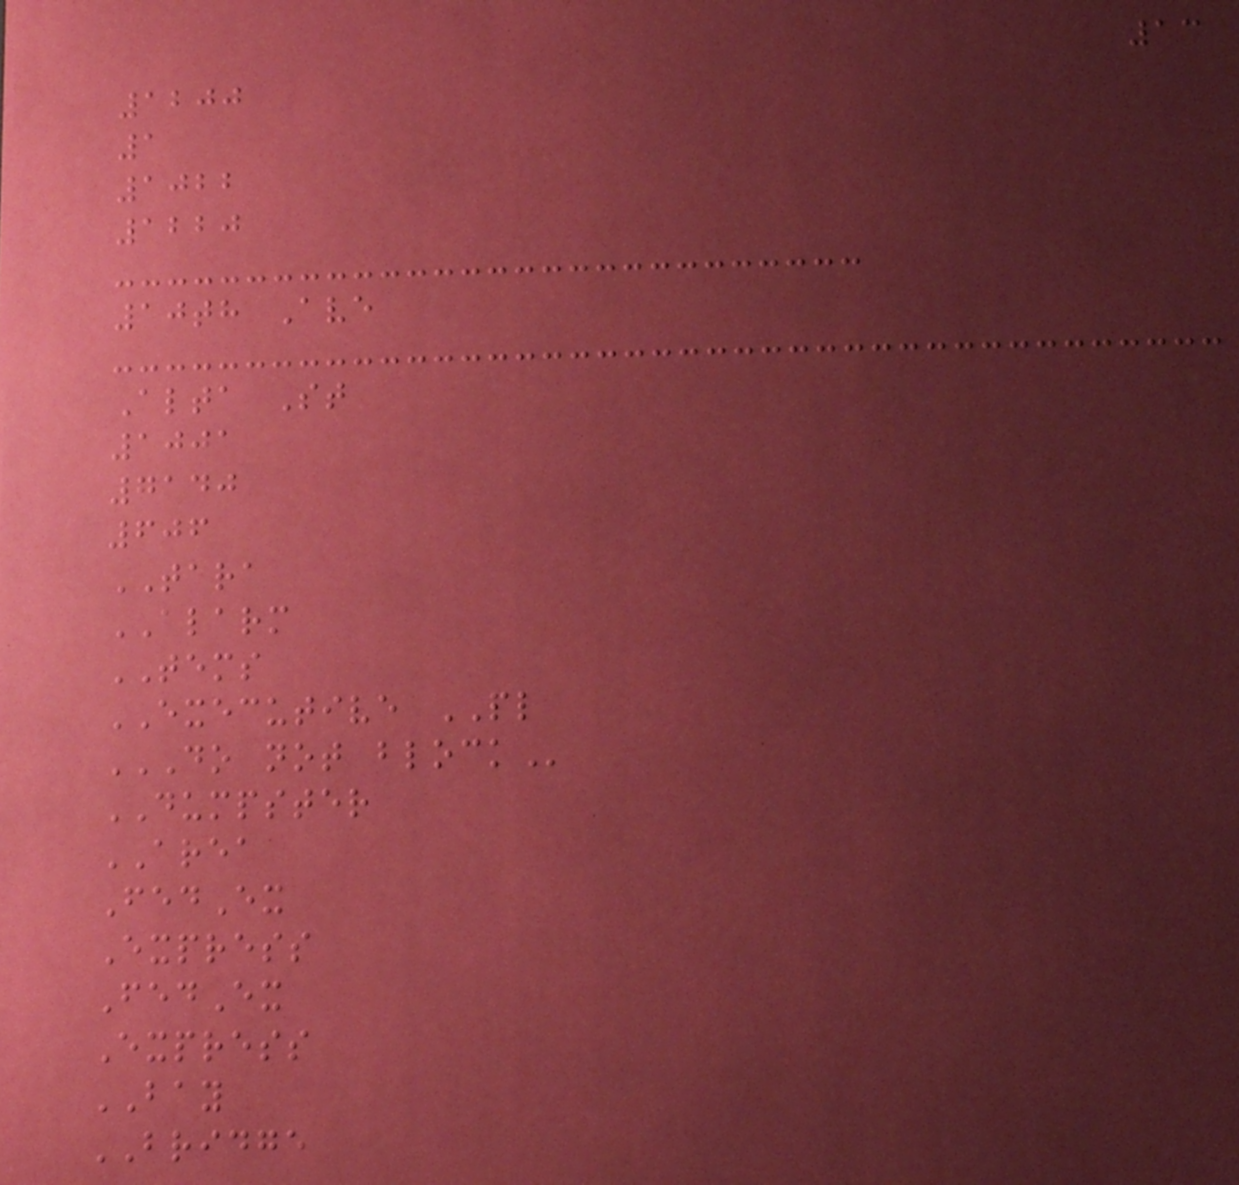13
1200
1
1022
1220
10th Ave
Alta St
1001
7140
606
TARA
ALARM
TEMS
EXECUTIVE PL
DO NOT BLOCK
DUMPSTER
AREA
FedEx
Express
FedEx
Express
BAY
BRIDGE
